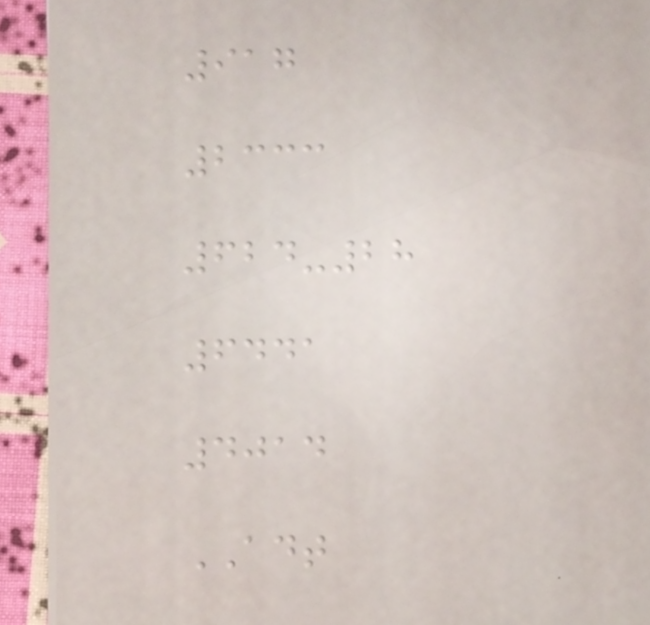917
2333
624-28
6441
4014
ADT
